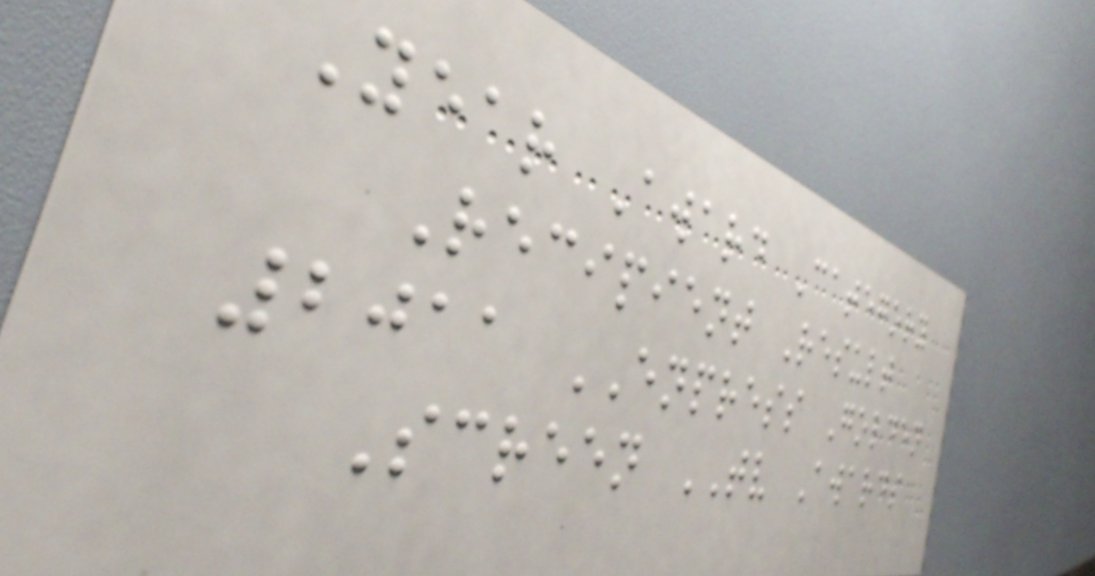Year Award Category
Recipient Result
2011 ENPRESS Golden
Screen TV Awards
